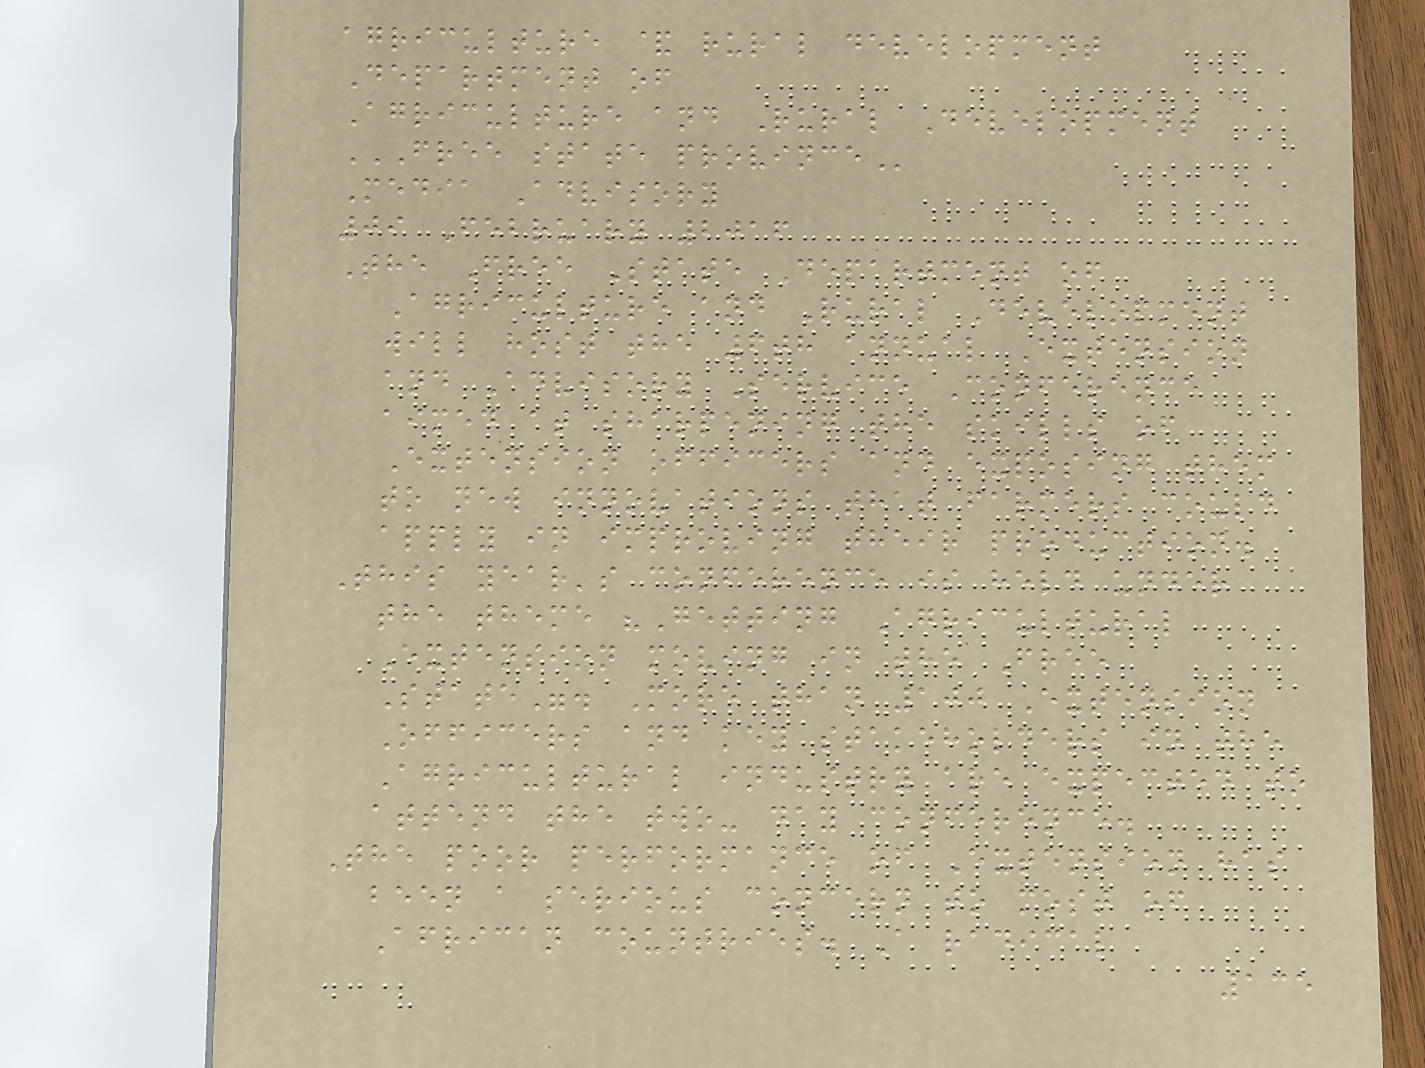agriculture & rural development
Department of
Agriculture and Rural Development
FREE STATE PROVINCE
Media Advisory
09 February 2016
The Free State Department of
Agriculture and Rural Development
will host the 6th annual Extension
and Advisory Service Conference
aimed at sharpening the skills of
Extension officers and exposing them
to new innovations that farmers could
apply in improving their production.
This year's conference is held under
the theme "Getting Agricultural
Extension moving in the Free
State". More than 100 Extension
Officers and key stakeholders in the
Agricultural industry are expected to
attend the two- day conference.
The poor performance of Extension has
been a serious concern to most of
African countries. A radical
135
